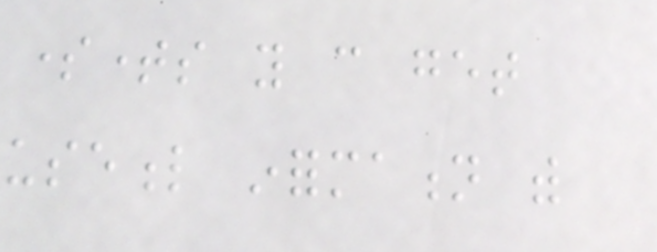sometimes you can get
useful information with
